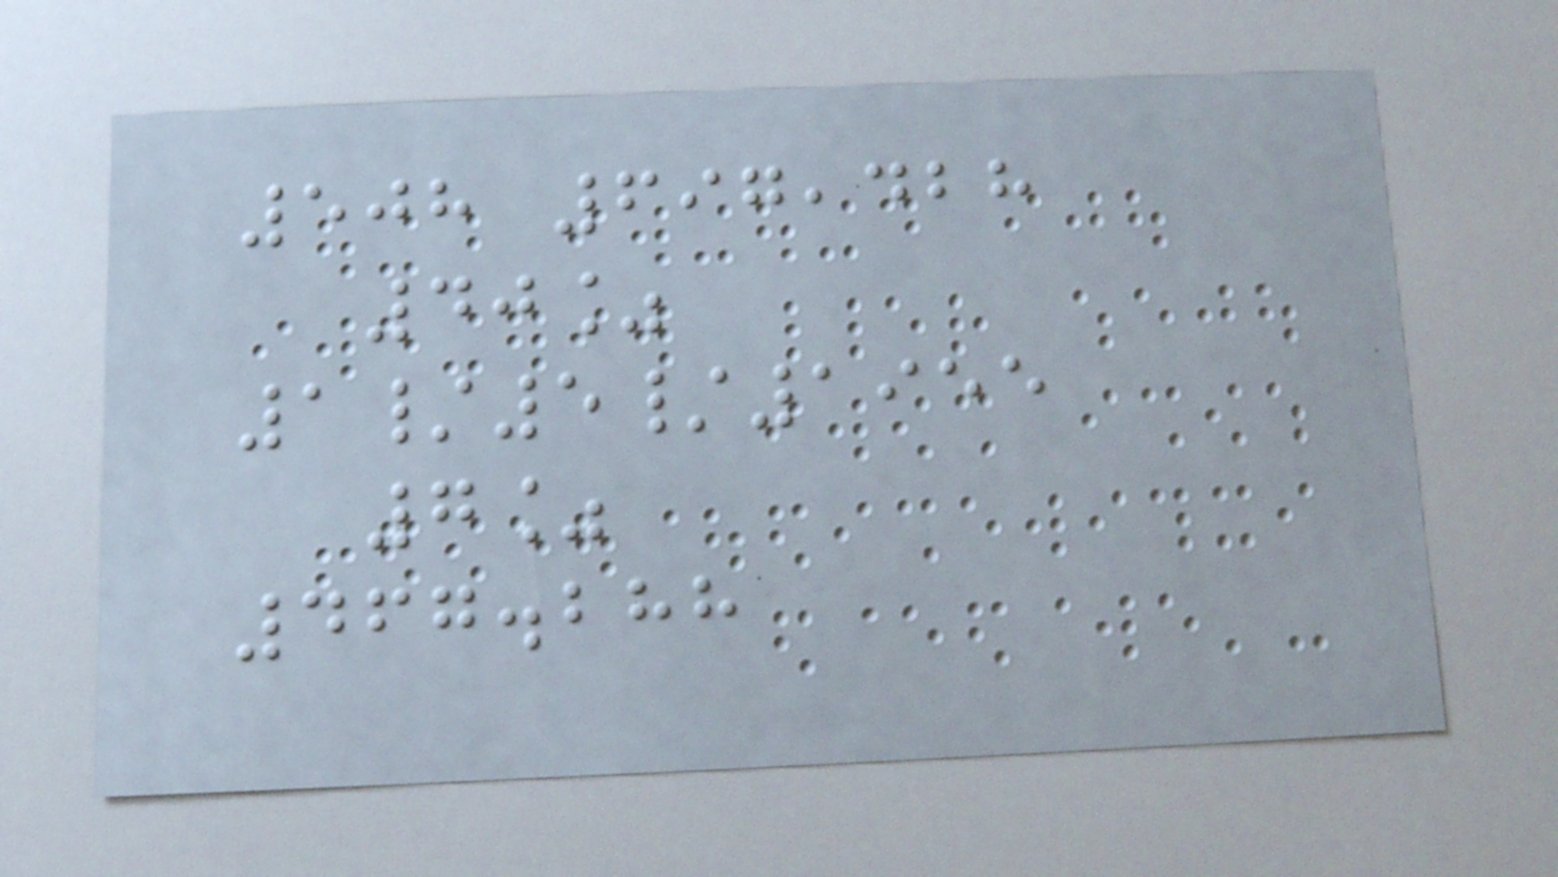508 697,428
40%
1/5/1955
7%
467.288
